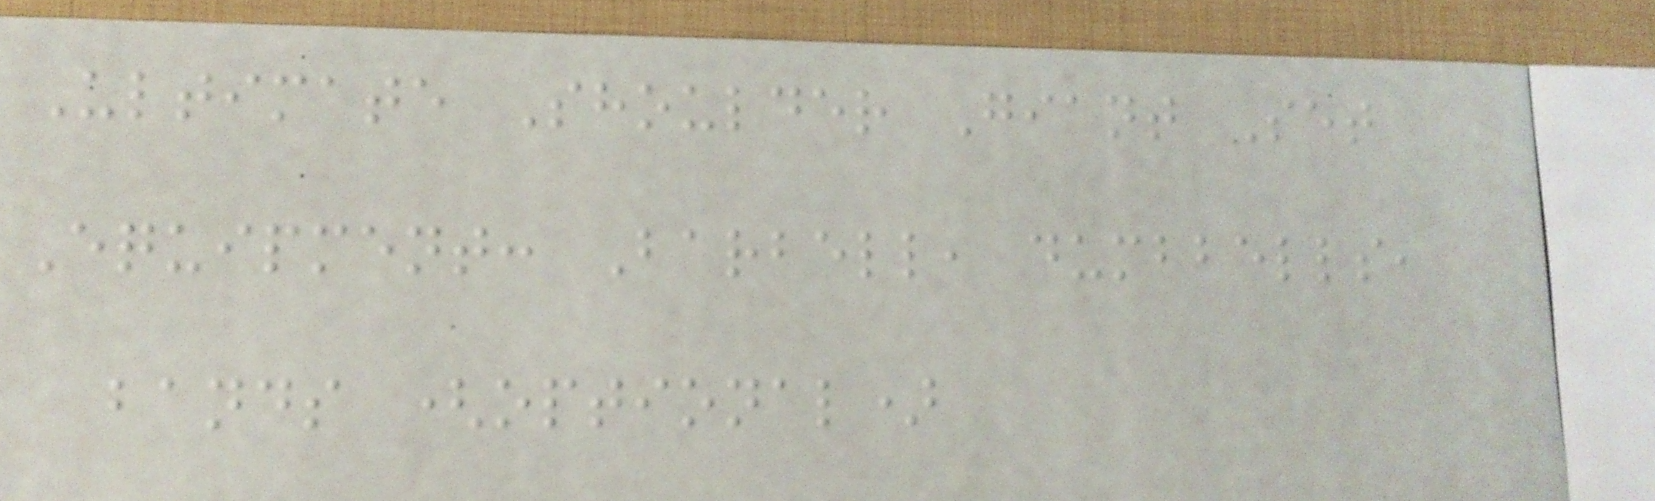Ultimate Shoulder Giant Set
Equipment: Barbell, dumbbells,
bands (optional)
